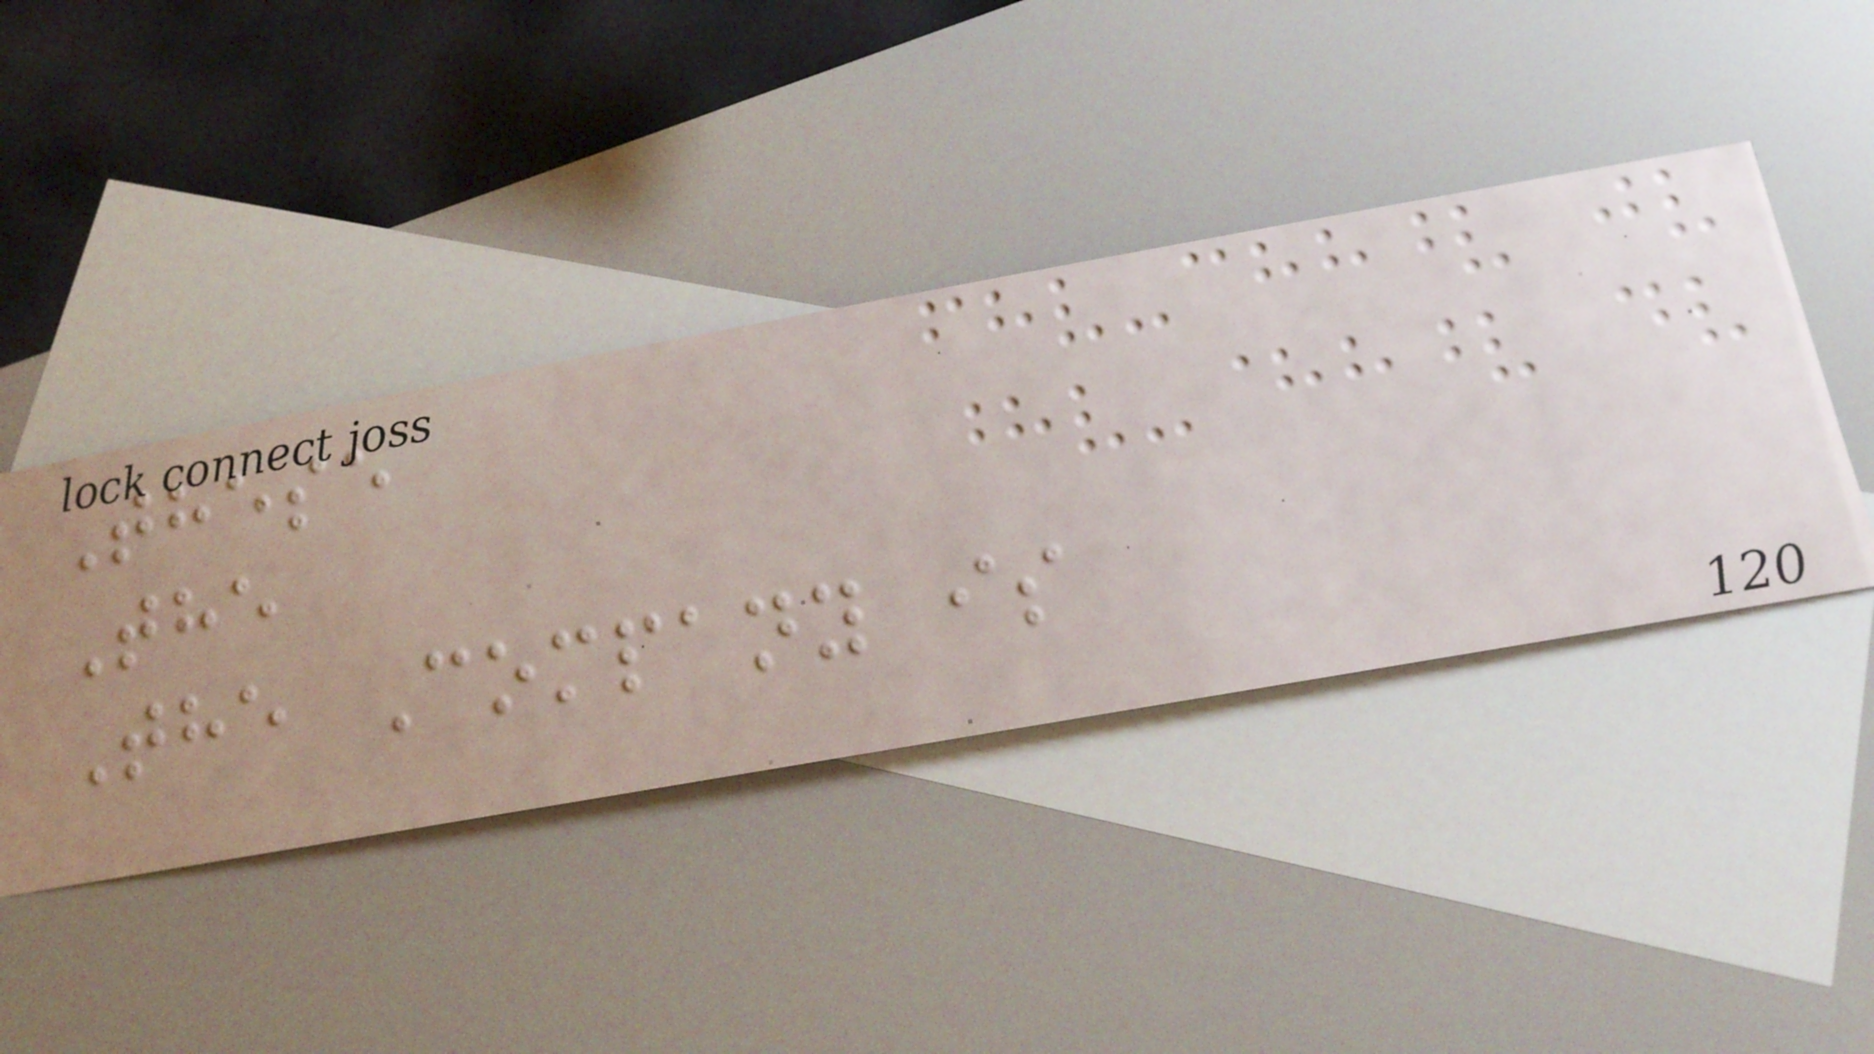These
The
The Company is
